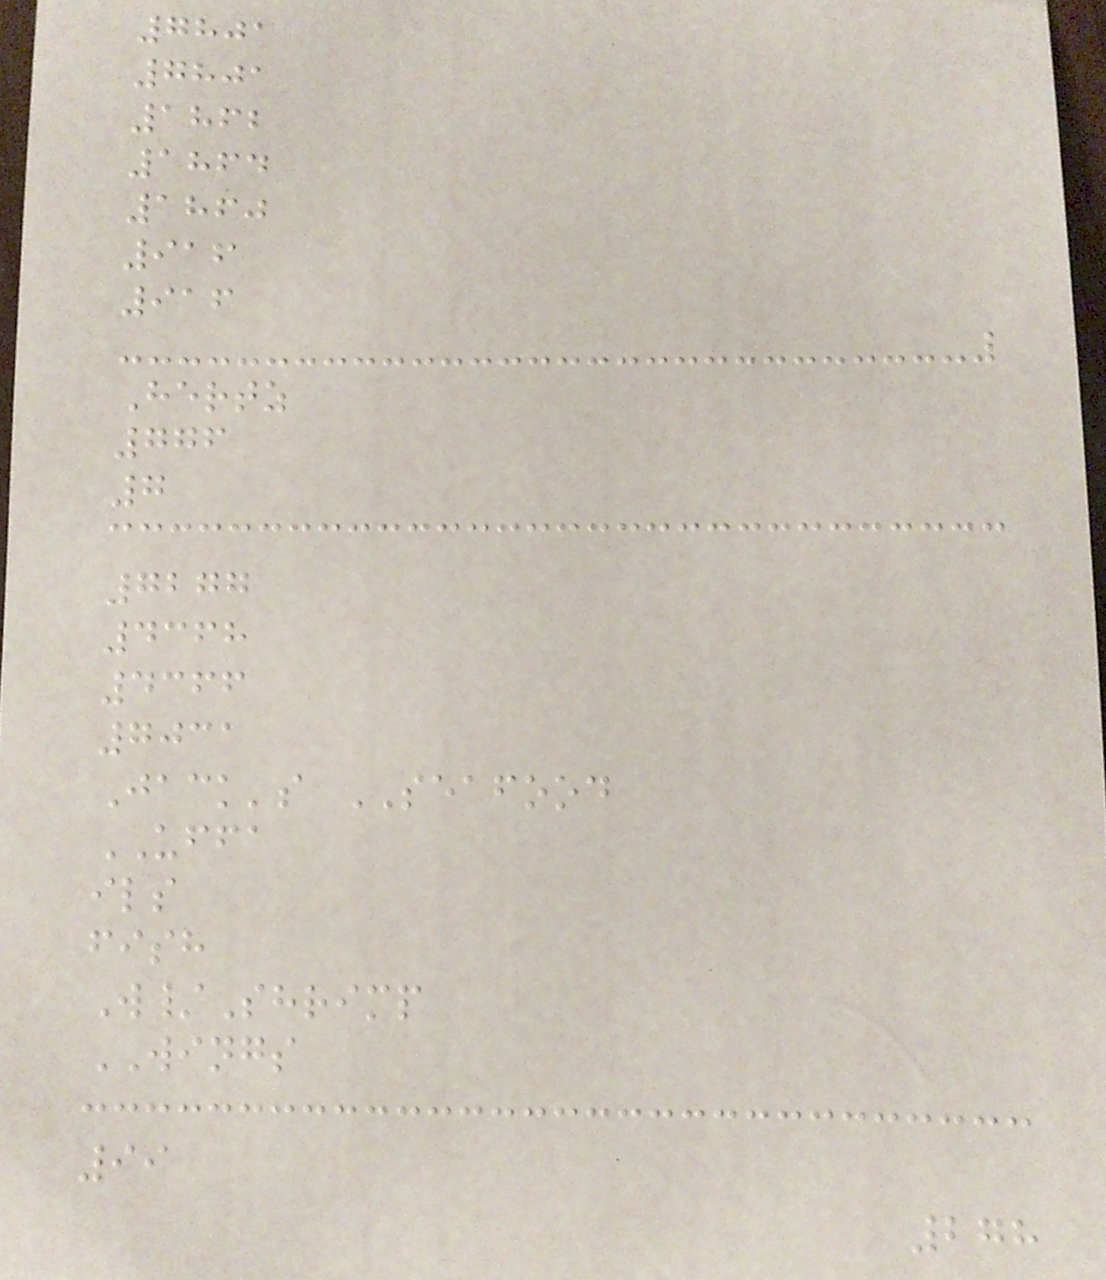7801
7801
1862
1864
1860
916
916
Hertz
776
7
7277
4368
4366
7031
Jack's SEAFOOD
UFFA
ils
fish
W/Shrimp
WINGS
99
278
